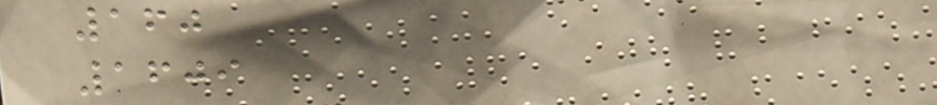160
1609
